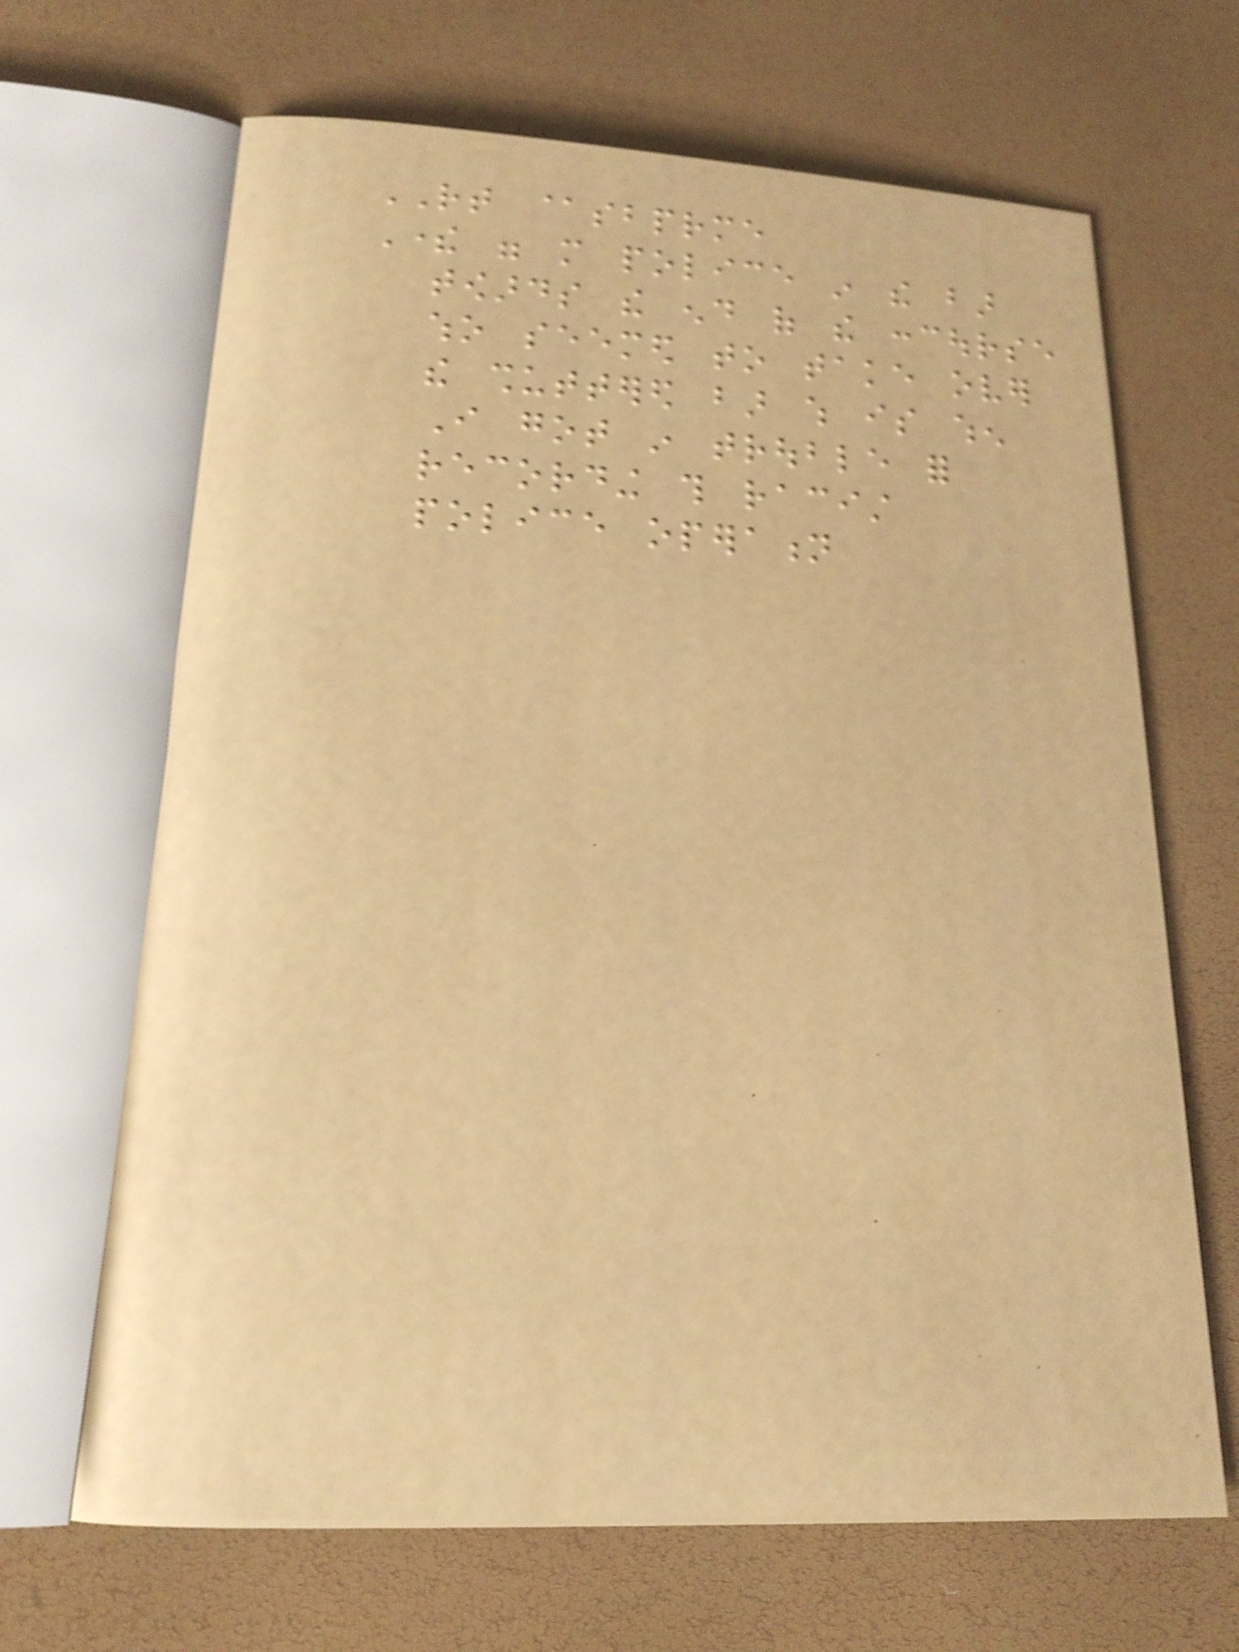RT @sbprme
There were more police in the bar
towards the end of the concourse
who seemed to take over
the shuttered bar which is when
I got in trouble for
recording this racist
police operation
